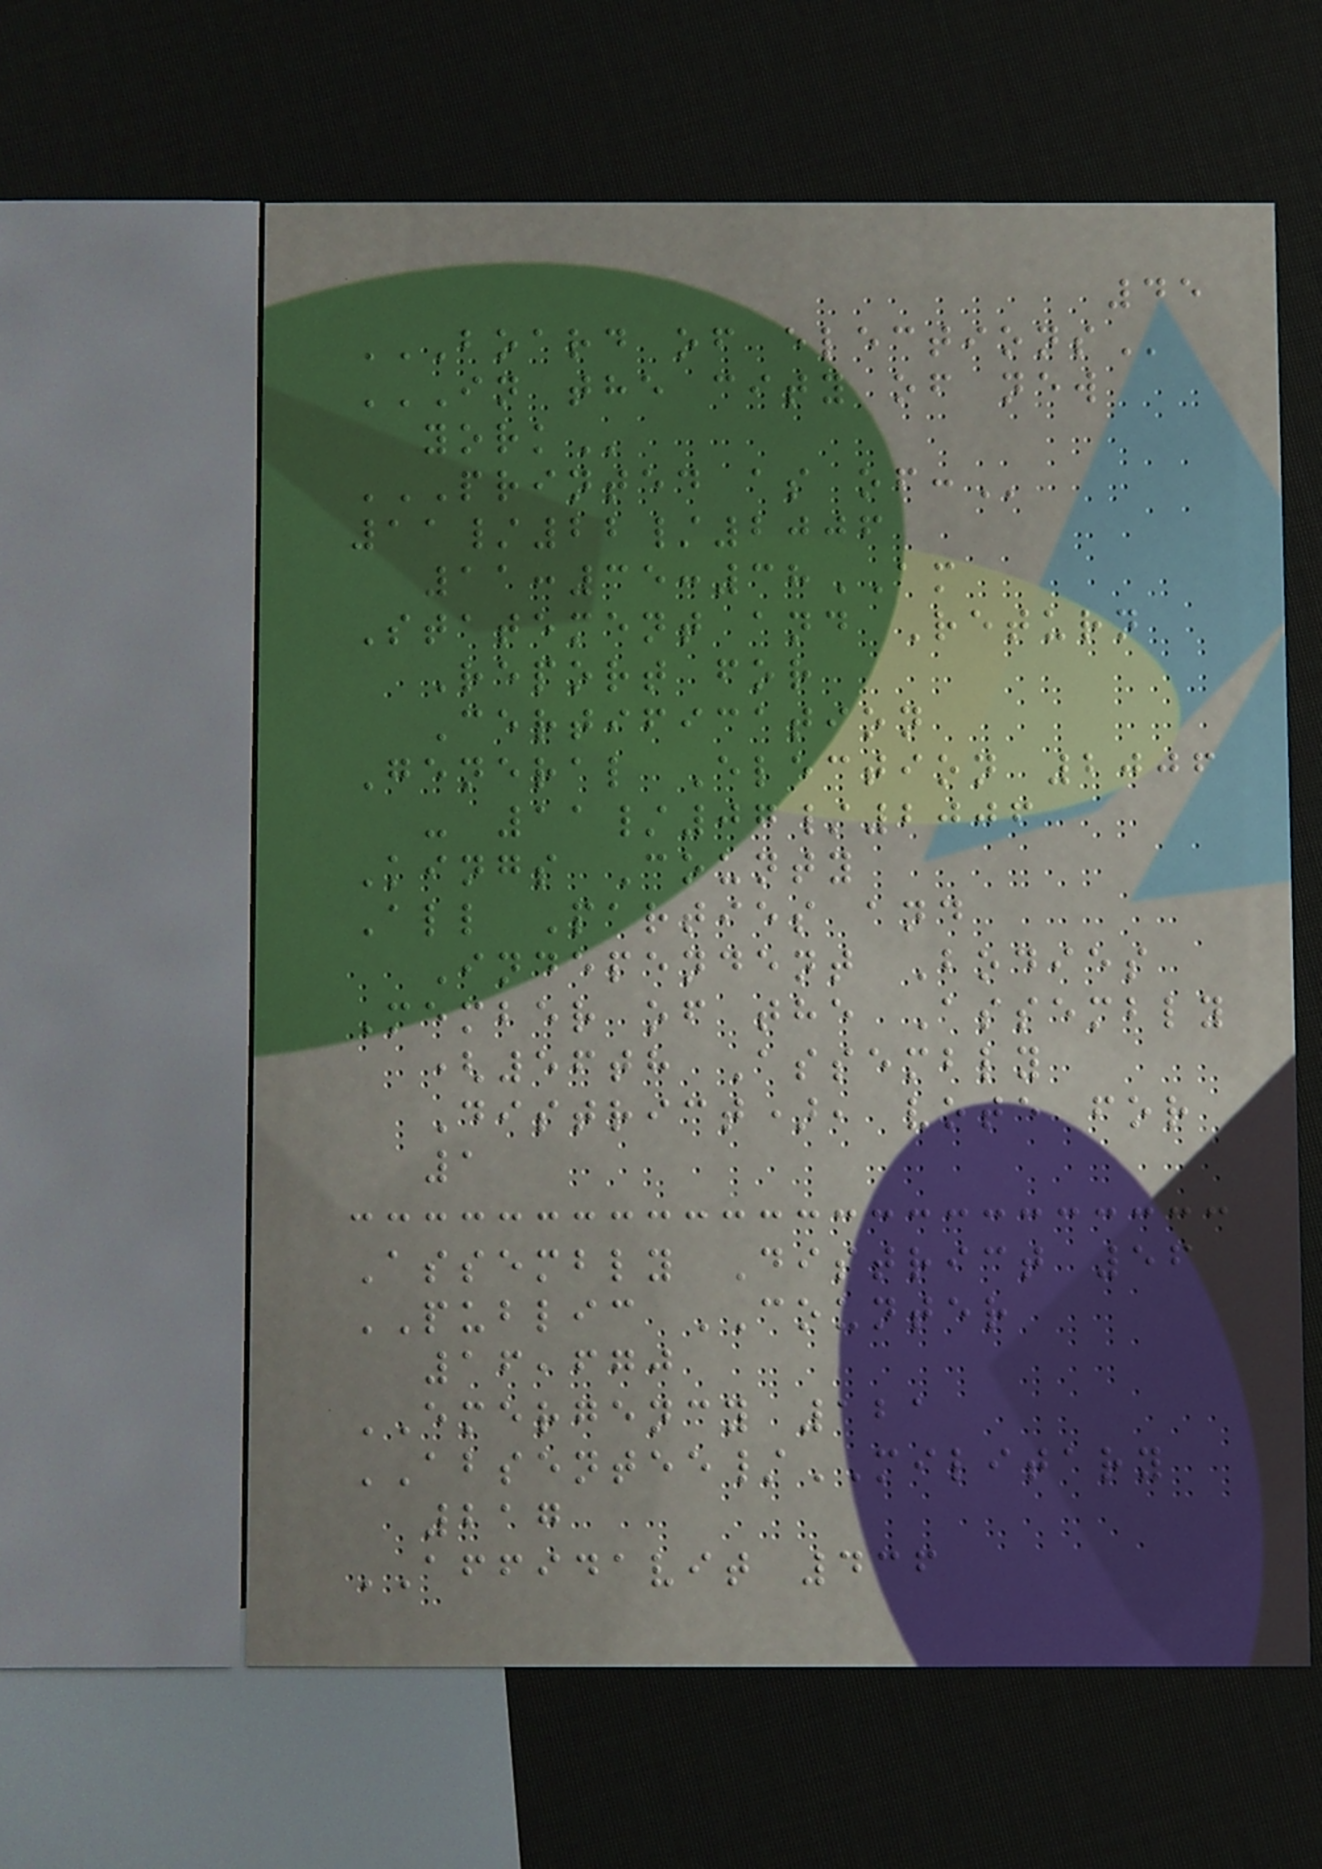45
BOARD OF ELECTIONS
IN THE CITY OF NEW
YORK
PRINTED AS OF:
11/22/2006
11:35:38AM
Statement and Return
Report for
Certification
General Election 2006
- 11/07/2006
Kings County
All Parties and
Independent Bodies
Member of the Assembly
(56th Assembly
District), vote for
1
Assembly District 56
PUBLIC COUNTER
16,670
EMERGENCY 121
ABSENTEE/MILITARY
217
AFFIDAVIT 436
